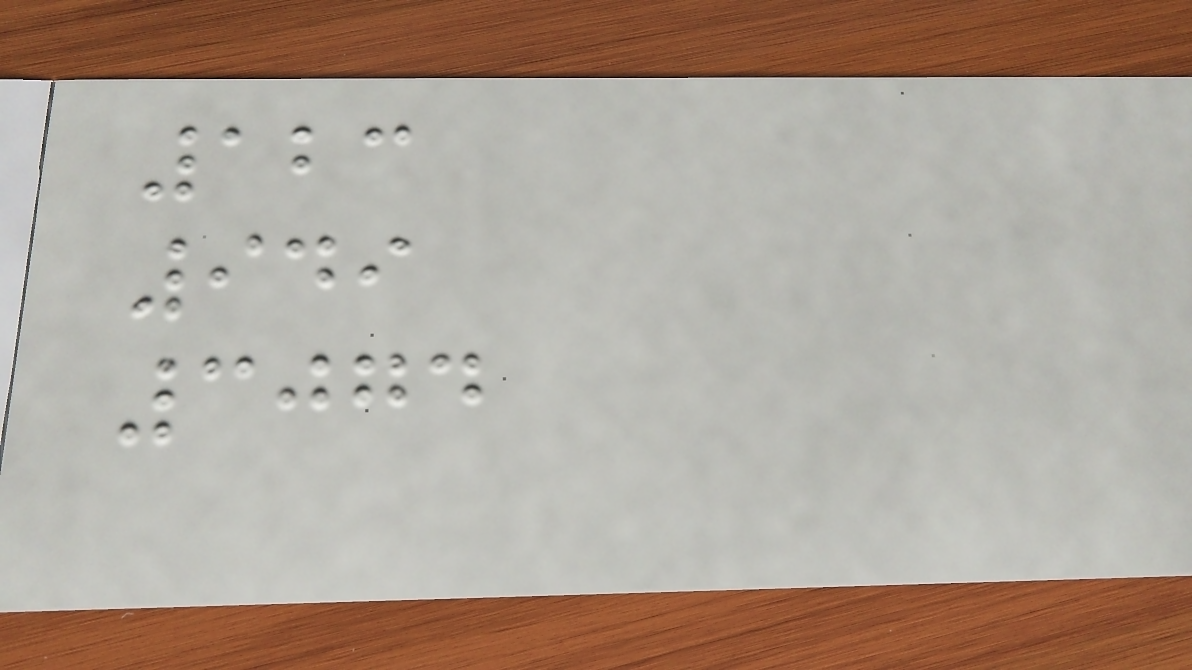123
949
3074
